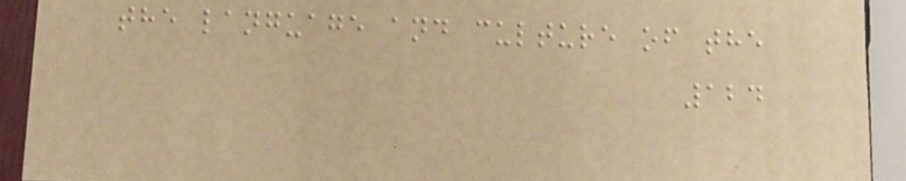the language and culture of the
124
